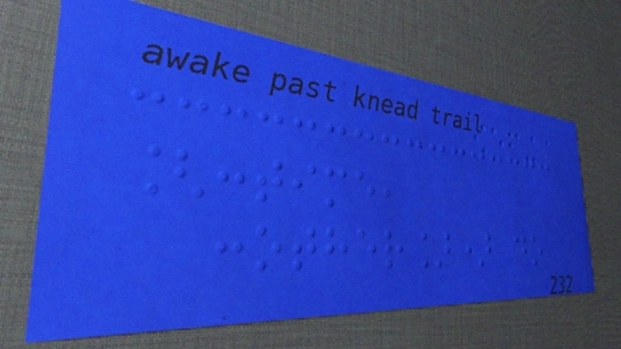[:time,
:other]) do
